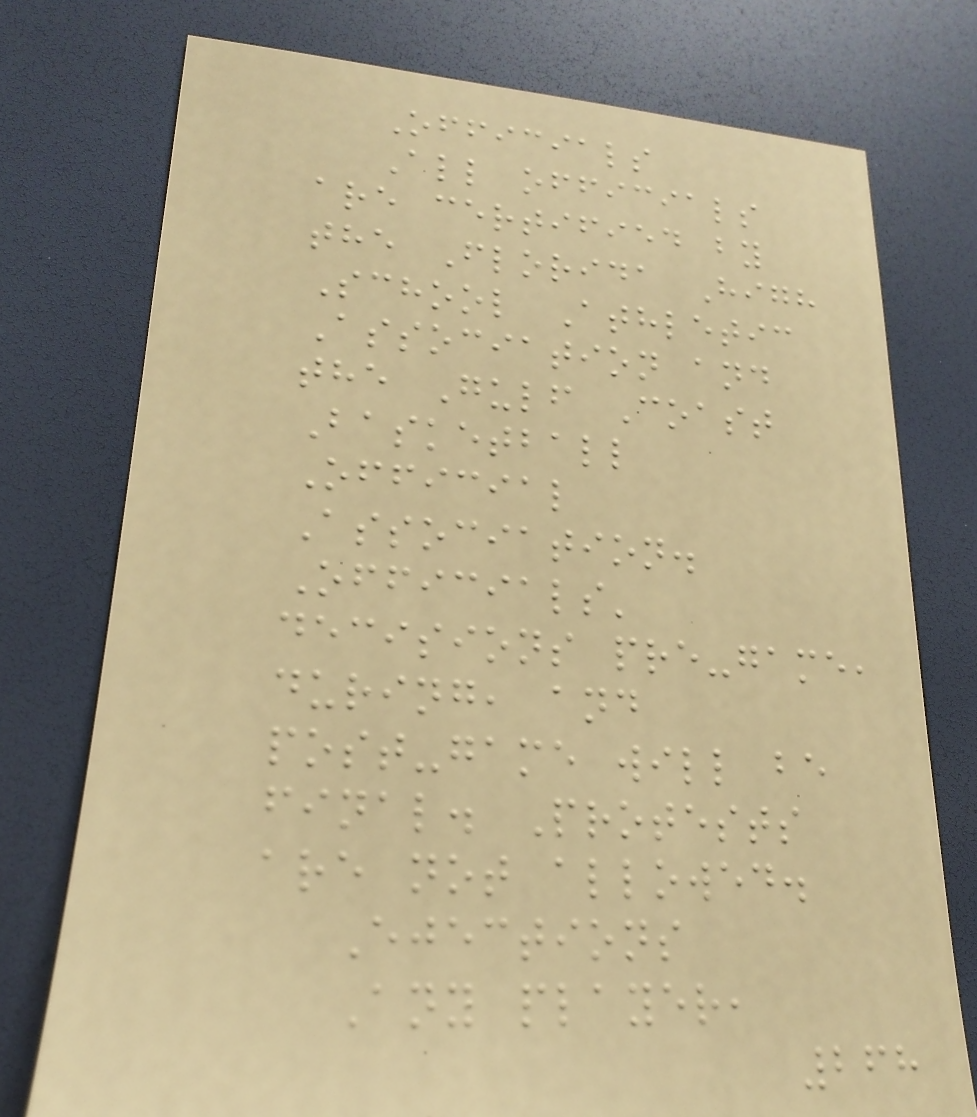Officials
All officials
are certified by
the Florida High
School Athletic
Association and
the Gulf Coast
Basketball
Official
Association.
Officials'
decisions pre-game,
during, and
post-game will be
final. Protests
are not allowed.
Ejections
Any player,
268
